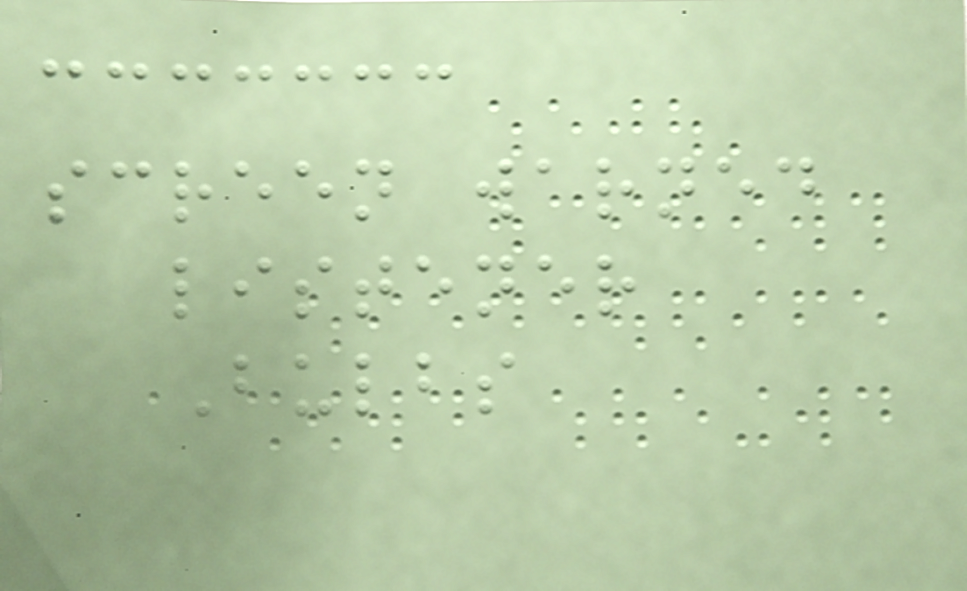screen warned
listener
Bulbs
